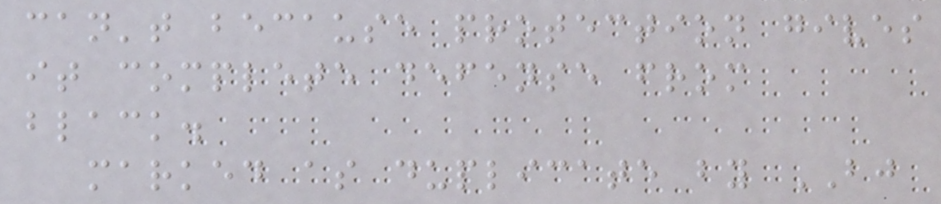can't because protection gives
it complete defense from
black.
marked as duplicate by BJ
